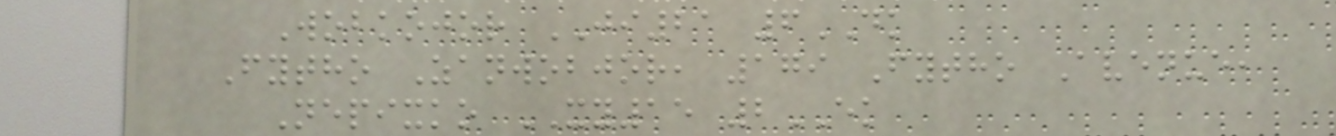Wobkojor JI21 6DK
Fytho Zanwobjor, 179 Fytho Avenue,
Nepixko XY15 2EK
